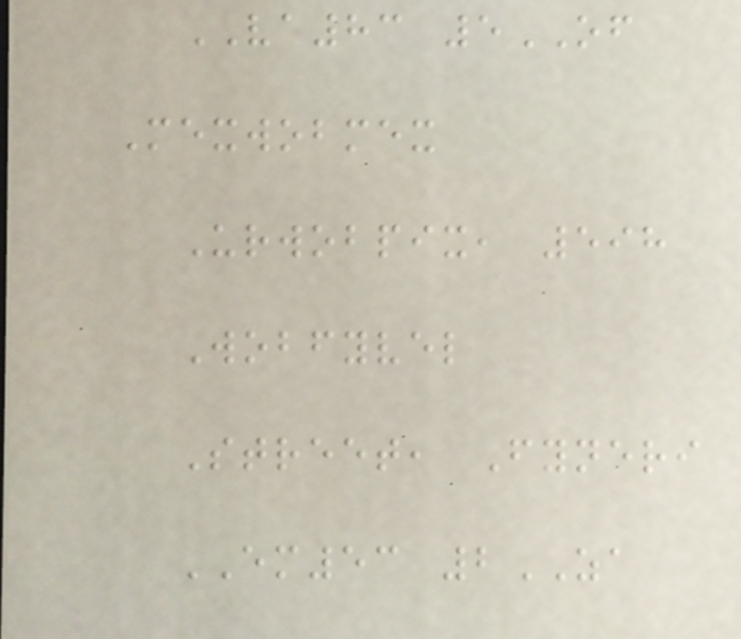VA83 5OF
Mexwobmex
Urwobpix, 598
Wobfyvel
Street, Fyneri
EM53 2ZA
